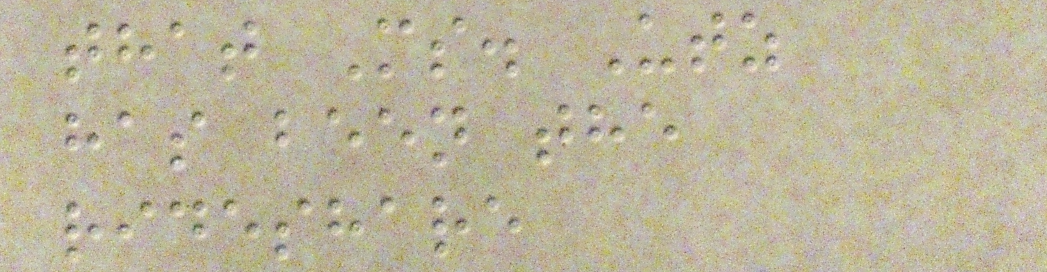that Ms. Utz
has been the
rideshare
